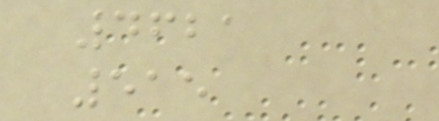4621
515
